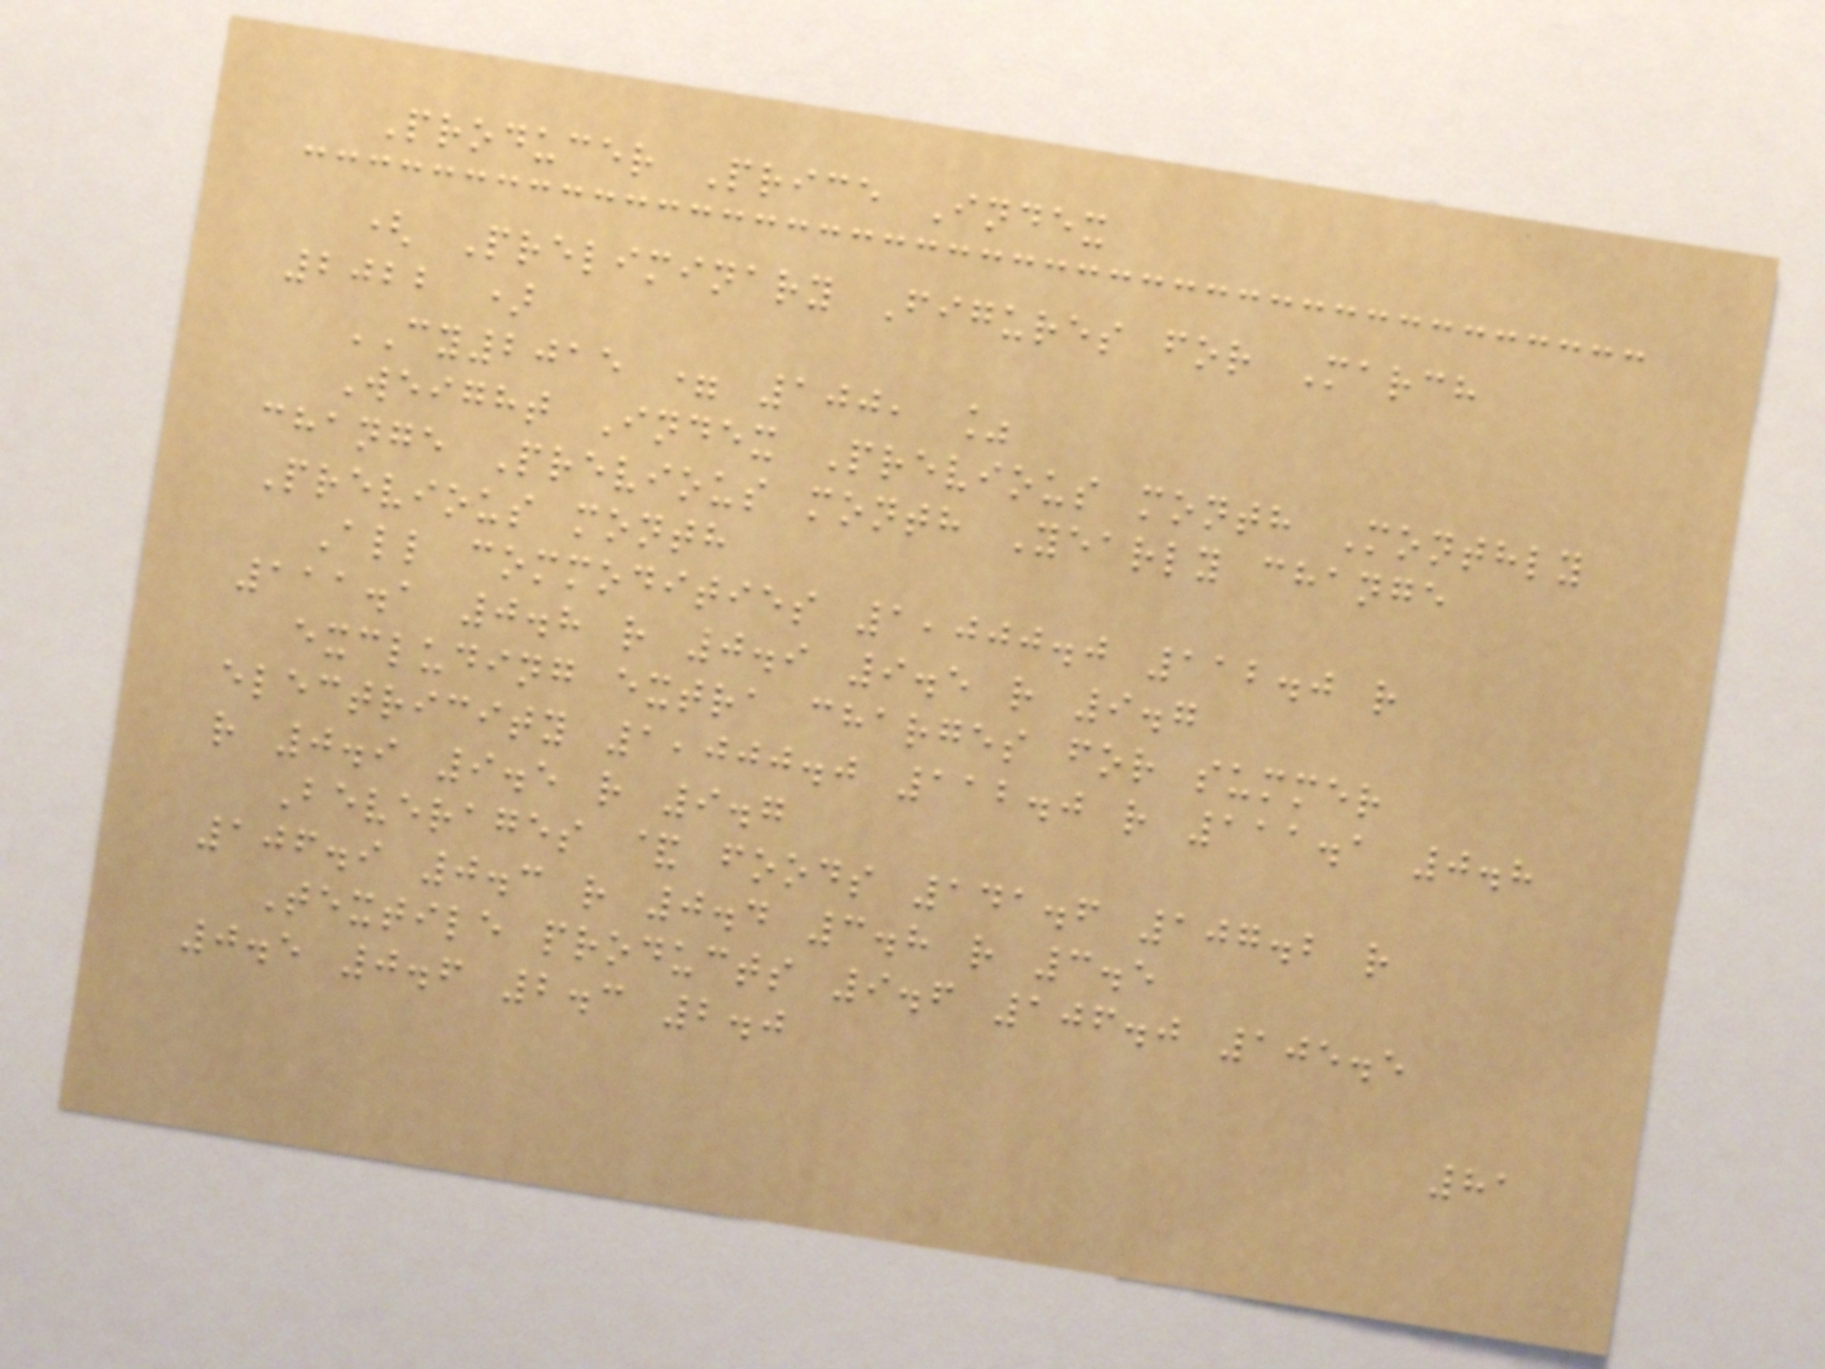Producer Price Index
( Preliminary Figures for March
2022 )
CY2015 = 100, %
Weight Index Previous month Monthly
change Previous month Yearly change
Previous month
All commodities 1,000.0 112.0 r
111.1 0.8 r 0.9 9.5 r 9.7
excluding extra charges for summer
electricity 1,000.0 112.0 r 111.1 0.8
r 0.9 9.5 r 9.7
Beverages & foods 141.6 107.2 r
106.9 0.3 r 0.4 3.8 r 3.5
Textile products 9.6 106.0 105.5
0.5 0.6 2.3 2.0
81
